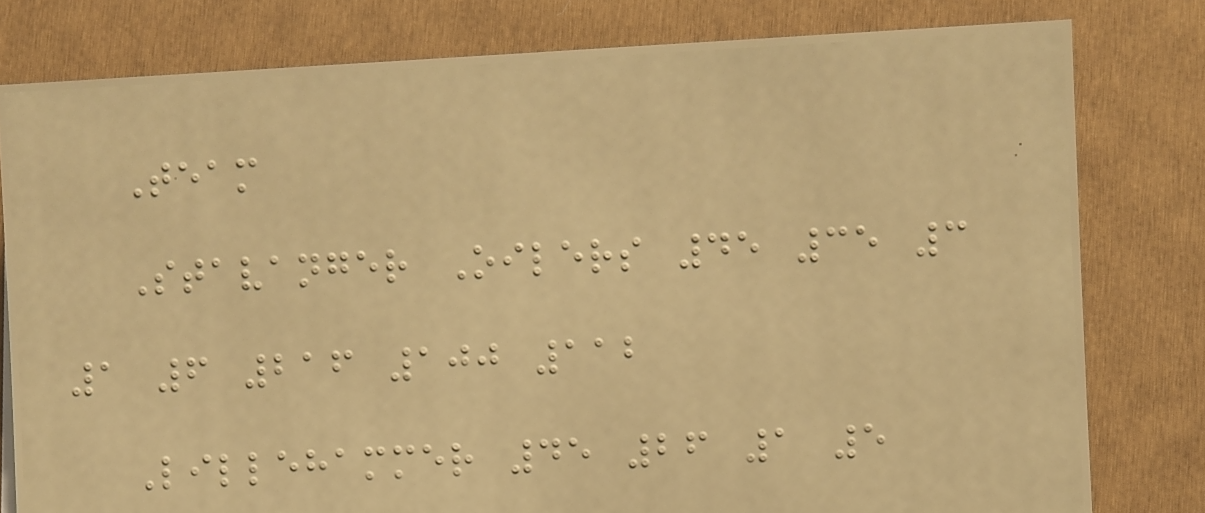Team
Stavanger Oilers 45 35 3
1 6 216 100 112
Lillehammer 45 26 1 5
